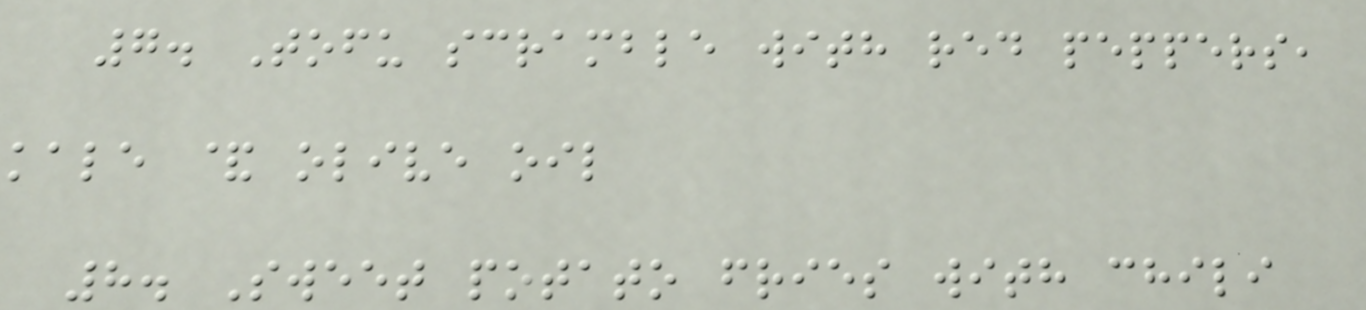7. Tofu scramble with red peppers,
kale & olive oil
8. Sweet potato fries with chili
